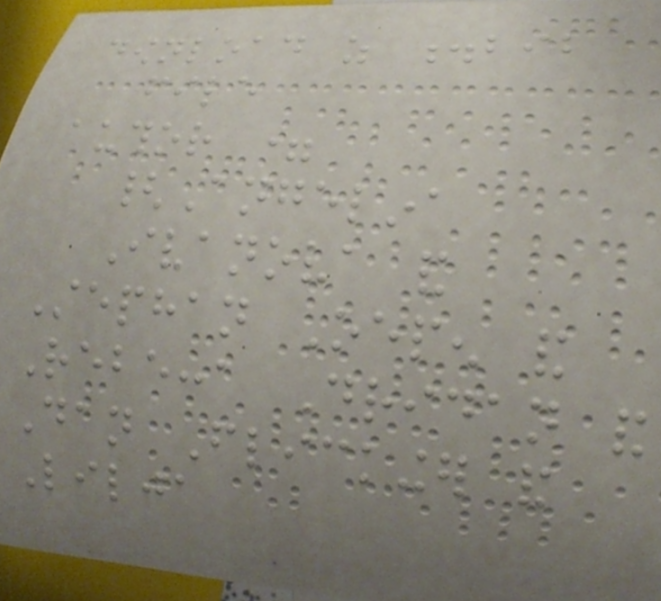download as .bib
file
author =
{Angelina
Ivanova and
Stephan Oepen and
Rebecca Dridan and
Dan Flickinger and
Lilja
